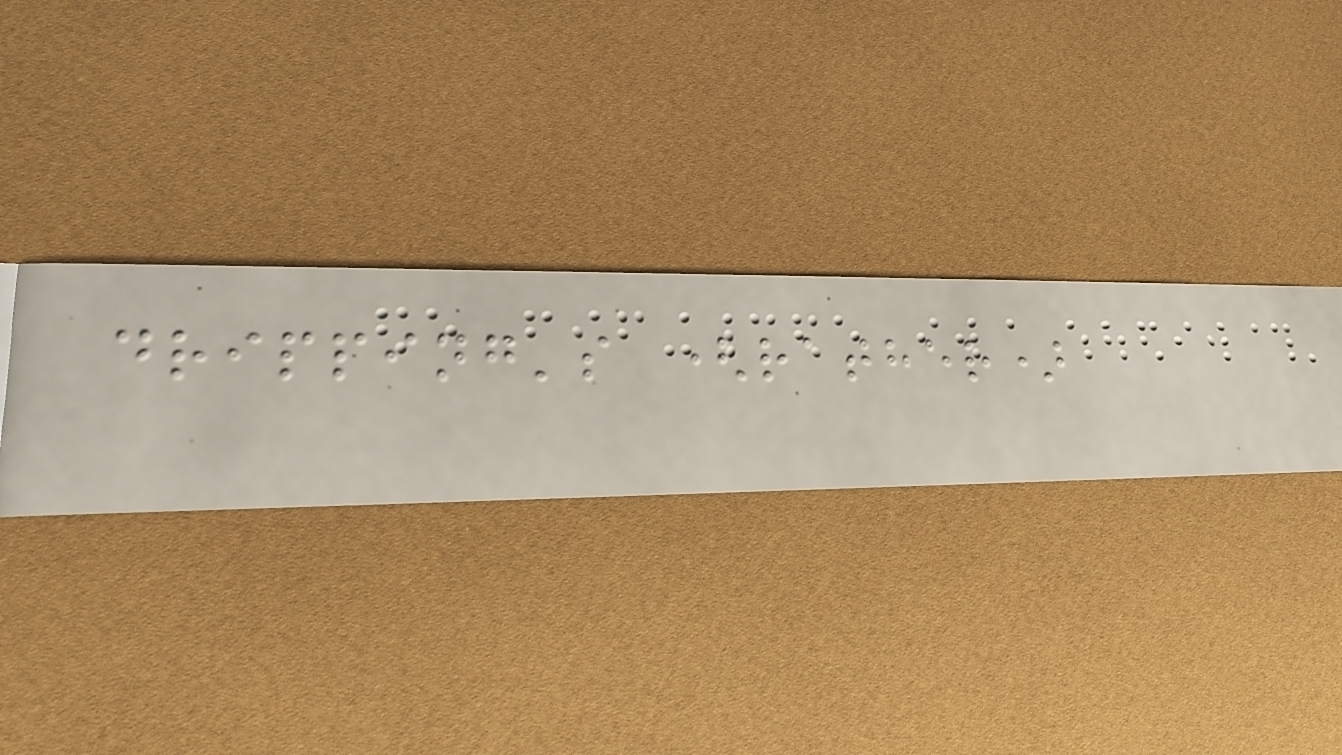dripping's (rather)
